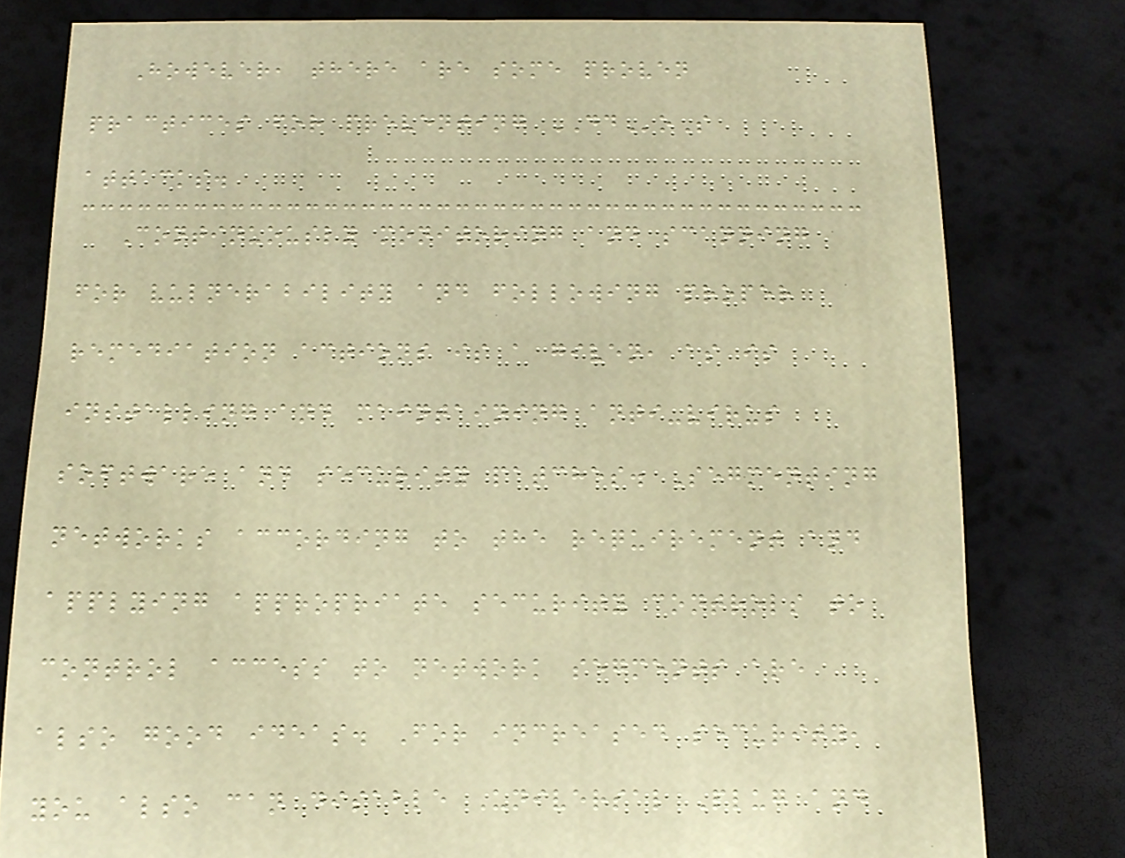However, there are some proven
practices for preventing DDoS
attacks.
Continuously monitoring and scanning
for vulnerability and following proper
remediation actions is a given, as is
installing and maintaining anti-virus
software and security patches. Segmenting
networks according to the requirement and
applying appropriate security controls to
control access to network segments are
also good ideas. For increased security,
you also can disable Universal Plug and
